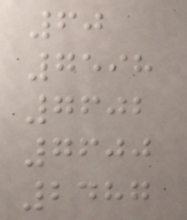60
7598
7602
7600
2487
